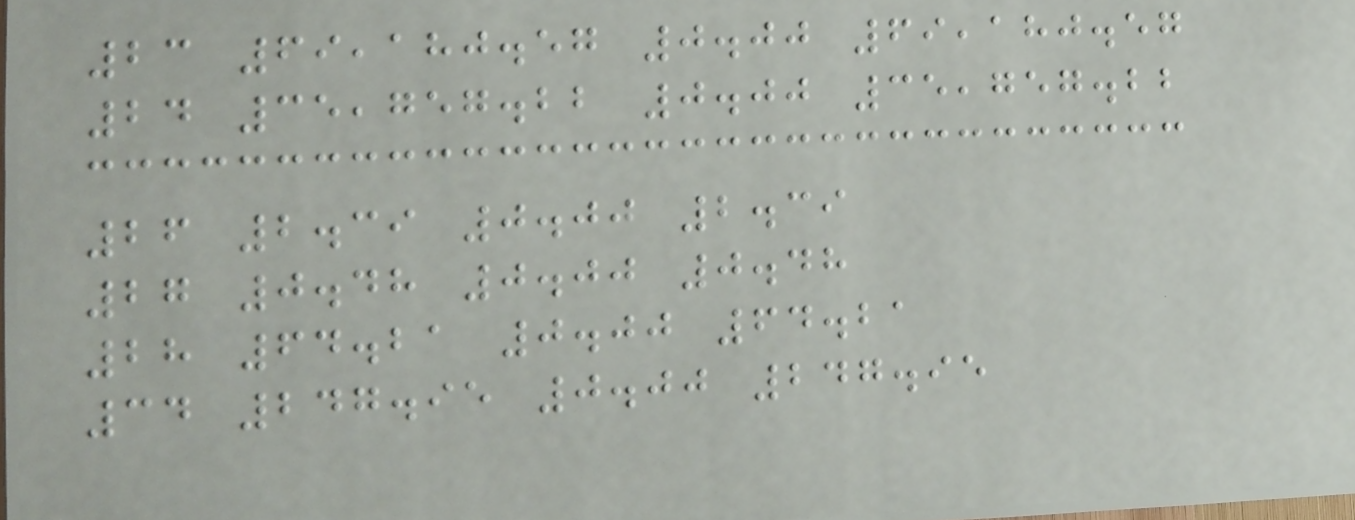23 69,180.57 0.00 69,180.57
24 35,757.22 0.00 35,757.22
26 2.39 0.00 2.39
27 0.48 0.00 0.48
28 64.21 0.00 64.21
34 247.95 0.00 247.95
